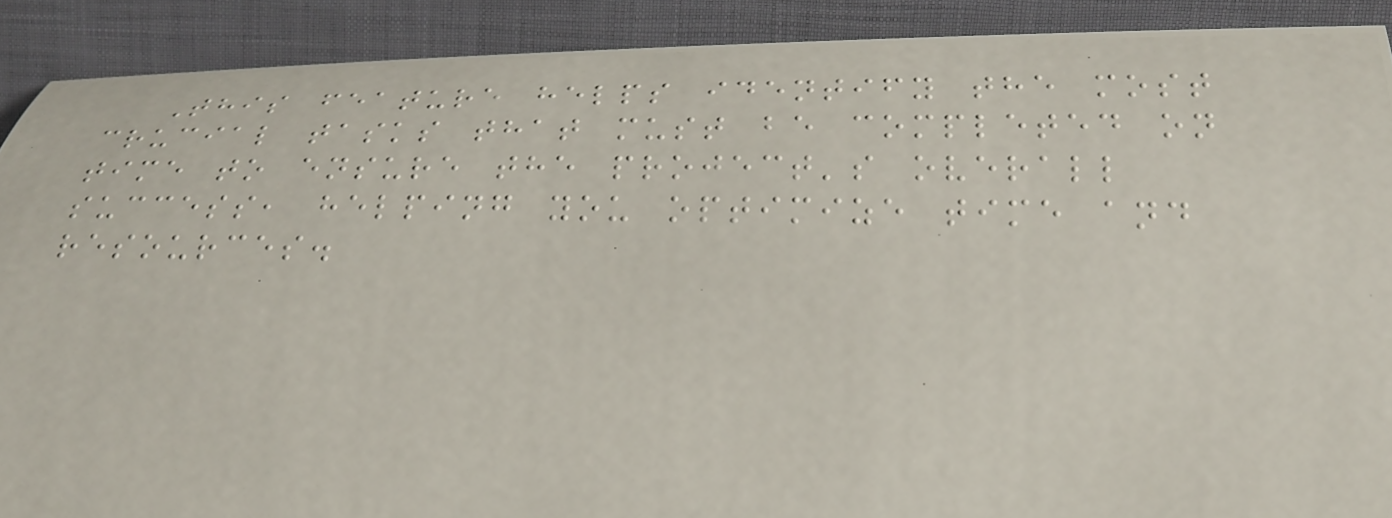This feature helps identify the most
crucial tasks that must be completed on
time to ensure the project's overall
success, helping you optimize time and
resources.
